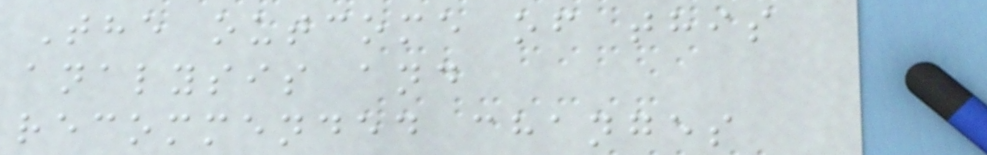The outcome of this
analysis and
recommended changes
